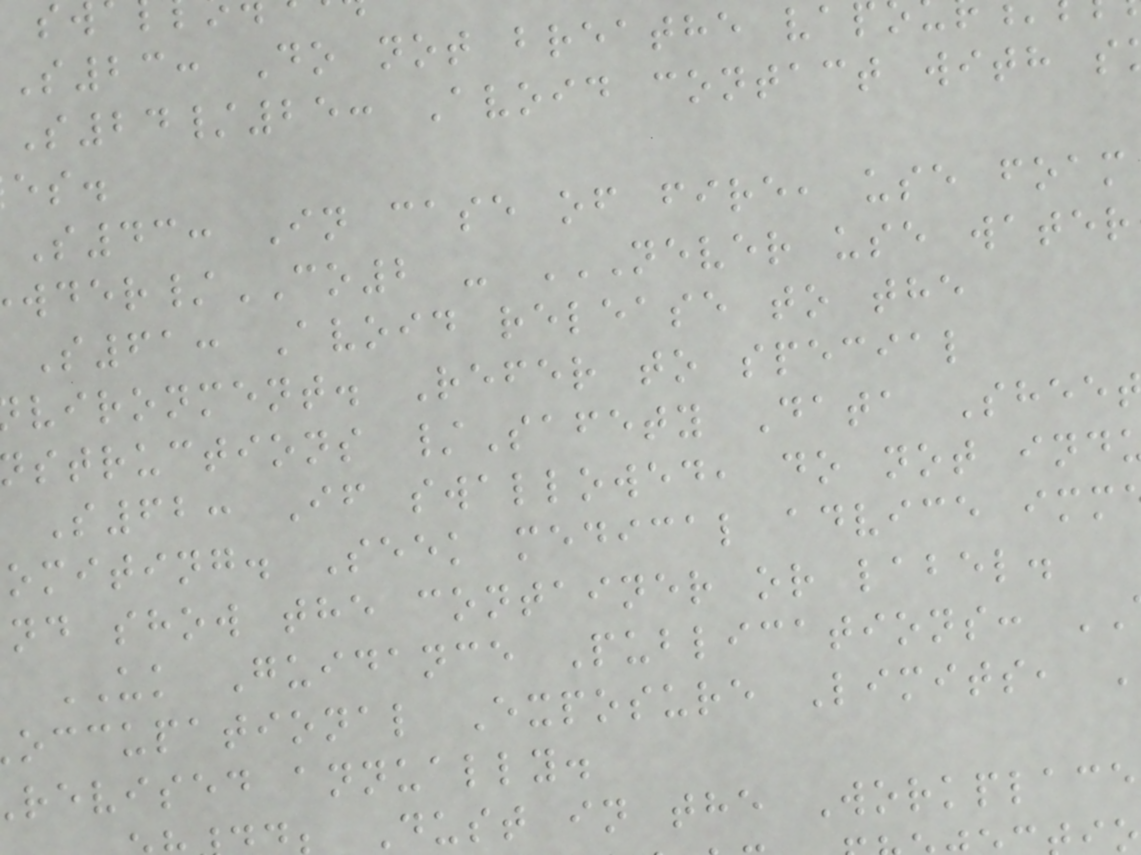S23: Do not breathe va
S24/25: Avoid contact with s
S43: In case of fire, use foam
S61: Avoid release to the
vironment. Refer to special
structions /Safety Data Shee
S62: If swallowed, do not ind
omiting. Seek medical advice imm
nd show the container or label.
UK Guidance Publications:
occupational Exposure Limits,
revised annually.
Dust in the Workplace
